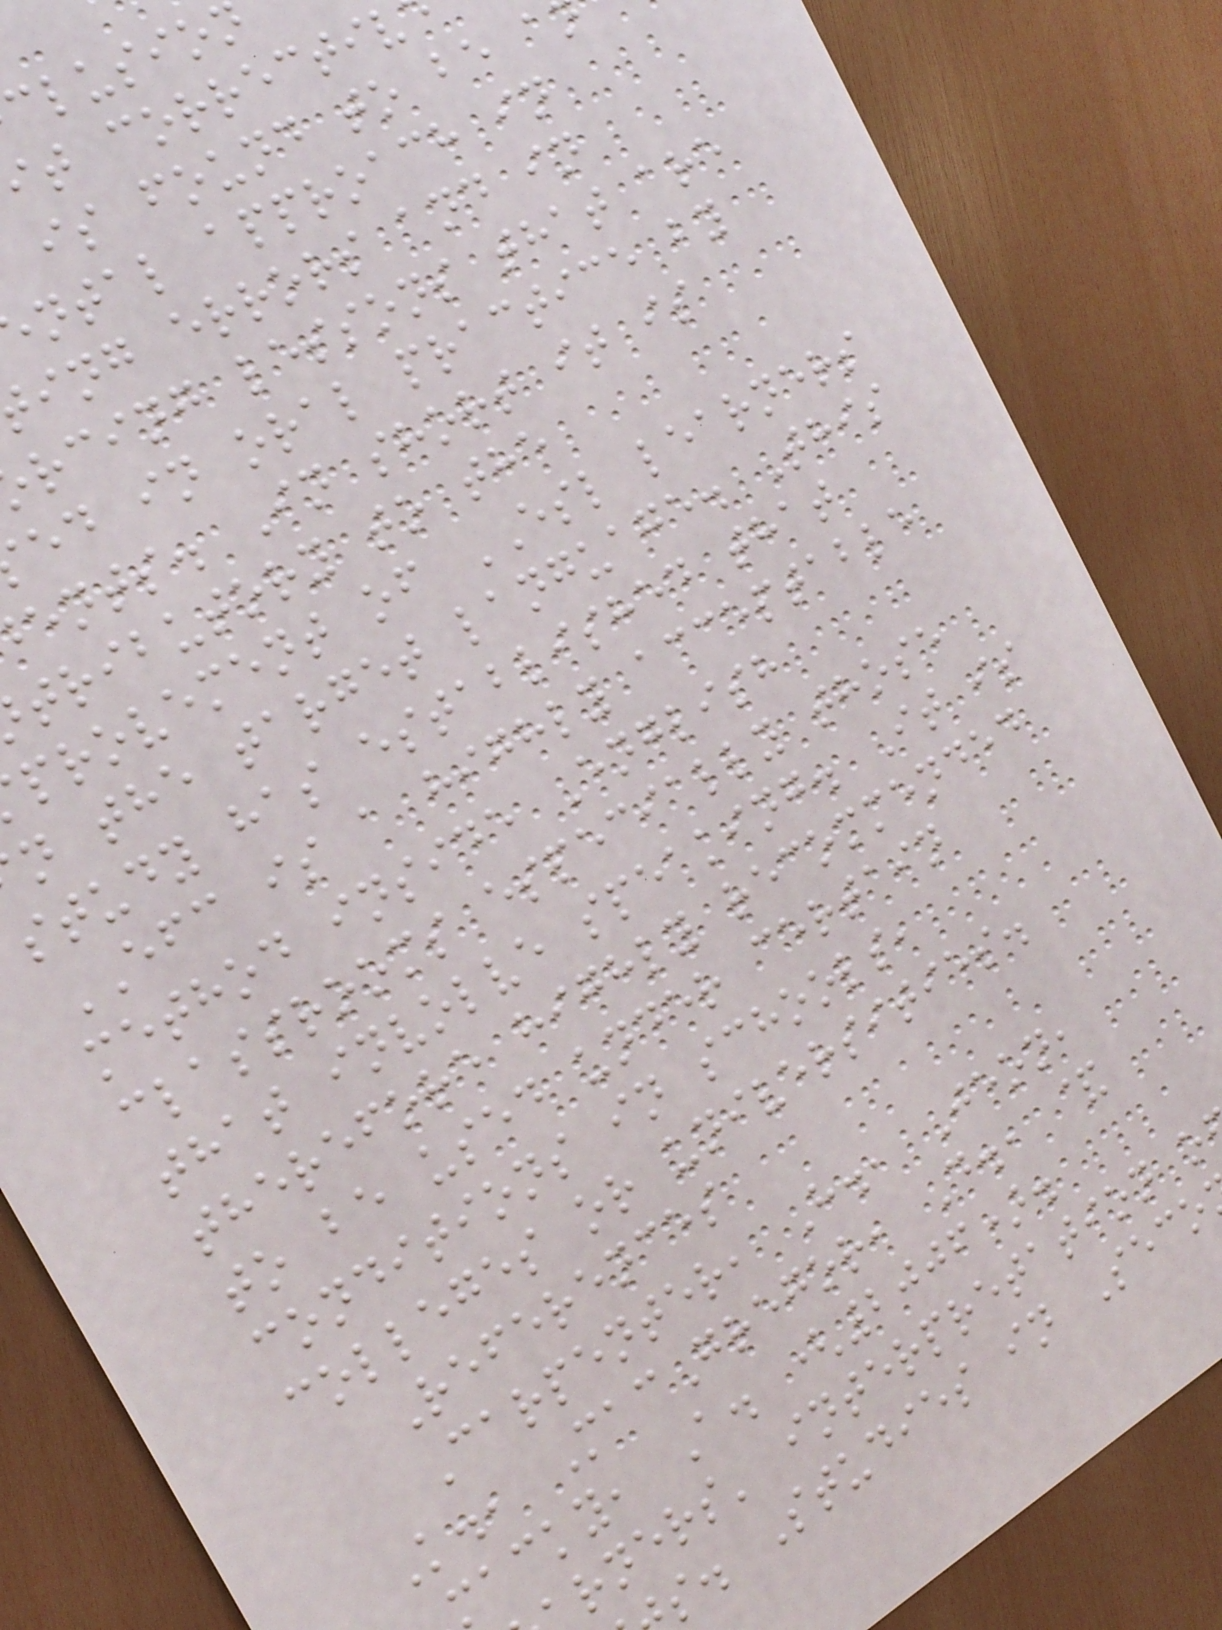t correctiv
is found to be a
ntal approach in
ing errors and in
rcing lessons that are
ed in oral practice by
ents. In short it is
tributory to the
provement of ESL learners
n the target language. This
study has established that
EFC is a highly acceptable
method inside English
classrooms especially those
that involve speaking. It is
therefore highly recommended
to be used under certain
conditions in schools,
colleges or universities.
References
Carpenter, H., Jeon,
K., MacGregor, D., &
macky, A. (2006).
rners' interpretation o
s. Studies in Seco
